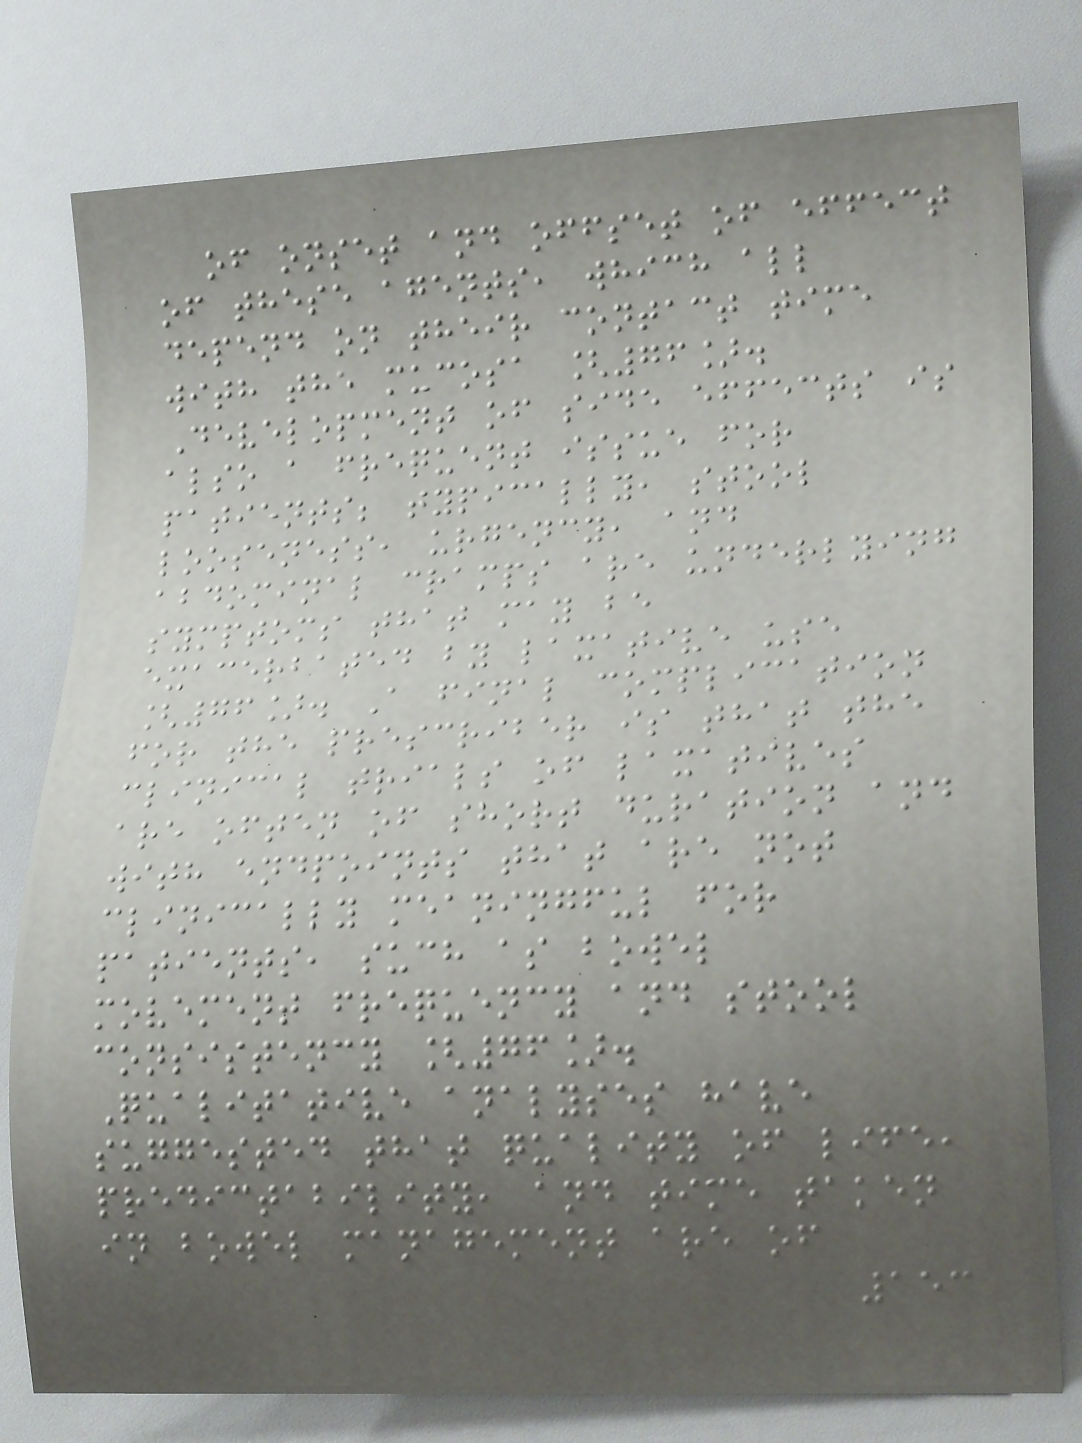of onset and offset of effect
of these agents, which all
depend on their contact time
with the mucosa [76].
Development of side effects is
also a frequent issue for
patients; typically, stool
looseness, urgency, and
abdominal cramps are underlying
symptoms that may be
exacerbated by laxative use
[76]. A final complication
for the prescriber is that the
clinical trials of laxatives
are often of short duration and
with endpoints that are not
clinically meaningful for
patients, such as bowel
movement frequency and stool
consistency [76].
Qualitative analyses have
suggested that quality of life,
predictability, and time taken
in bowel management are of
153
